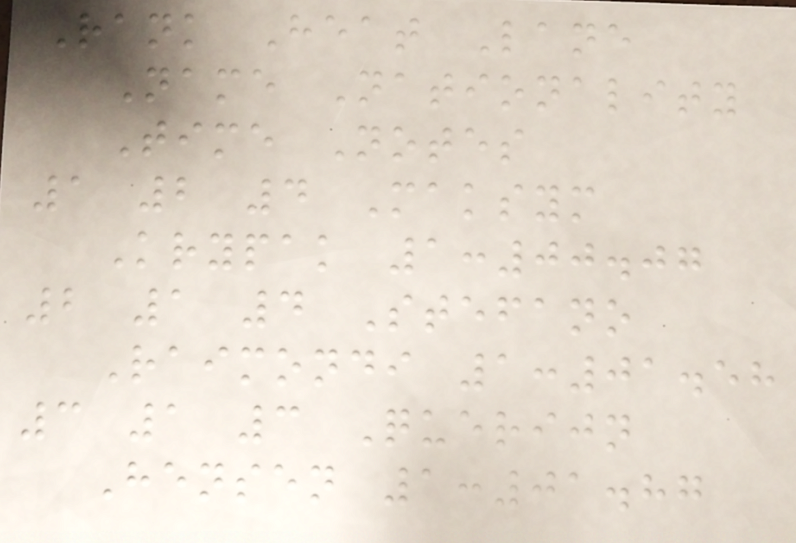Rank Heat Lane
Name Nationality
Time Notes
1 2 4 Maksym
Krypak 1:00.07
2 1 4 Stefano
Raimondi 1:01.58
3 1 3 Querijn
Hensen 1:01.87
